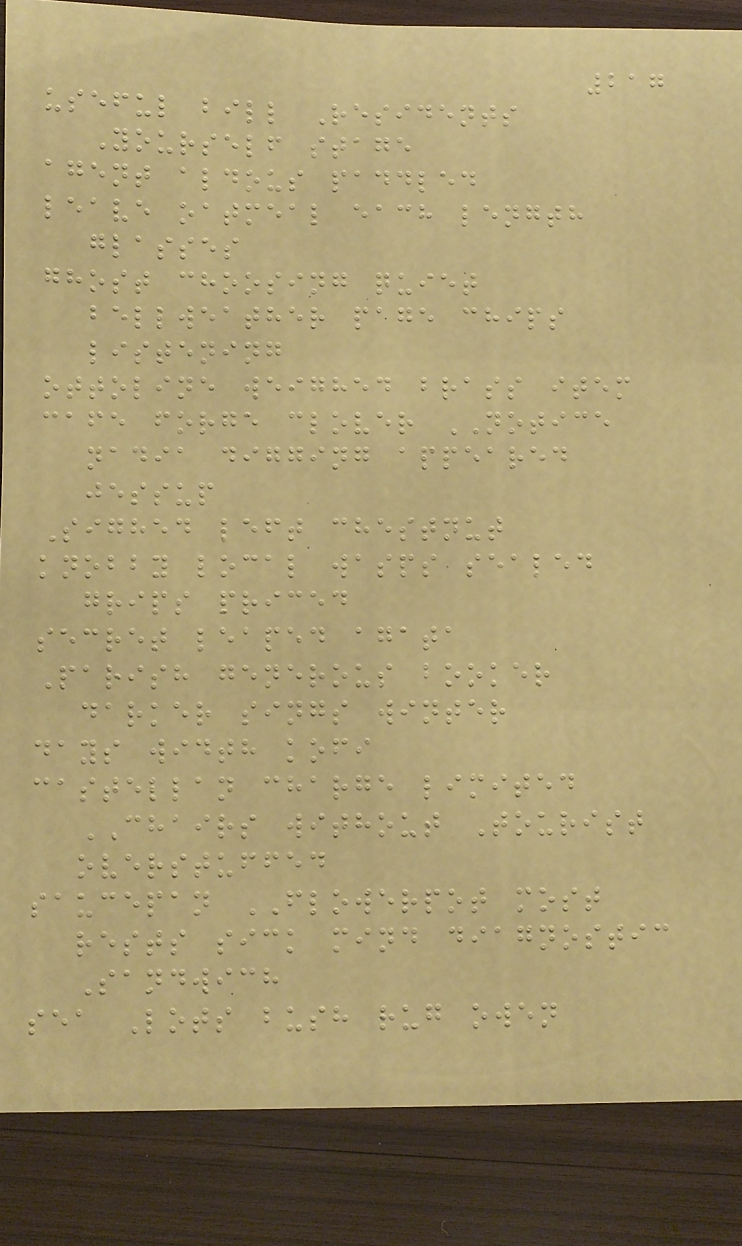217
useful bill Residents
Yourself stage
agent aldous paddled
leave oatmeal each length
glasses
ghost choosing quiet
bellweather page chips
listening
ottoline weighed brass item
cafe forge clover NOTICE
nadia digging appeared
jessup
Sighed left chestnut
knobby local wasps sealed
grips priced
secret leaped agata
Parish generous booker
darker sings winter
days width kofi
castellan charge limited
CHAIRS without Tourist
overstuffed
saucepan FLOWERPOT most
rests sick mind diagnostic
Sandwich
sea Lots bush rug owen
